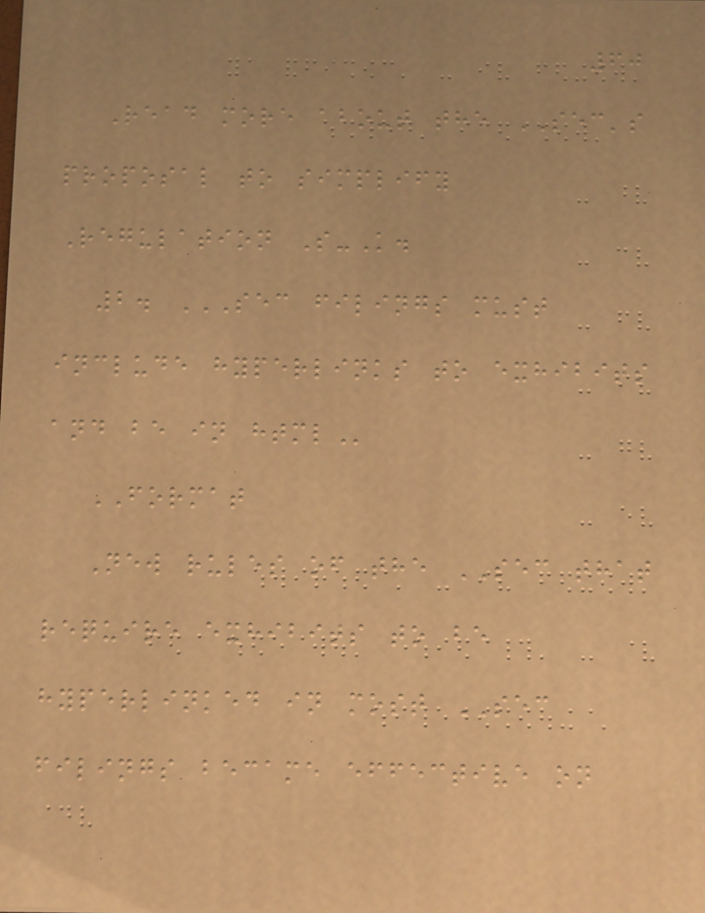60
Read more about the SEC's
proposal to simplify
Regulation S-K.
2. SEC FILINGS MUST
INCLUDE HYPERLINKS TO EXHIBITS
AND BE IN HTML
FORMAT
New rules of the SEC that
require exhibits to be
hyperlinked in most SEC
filings became effective on
